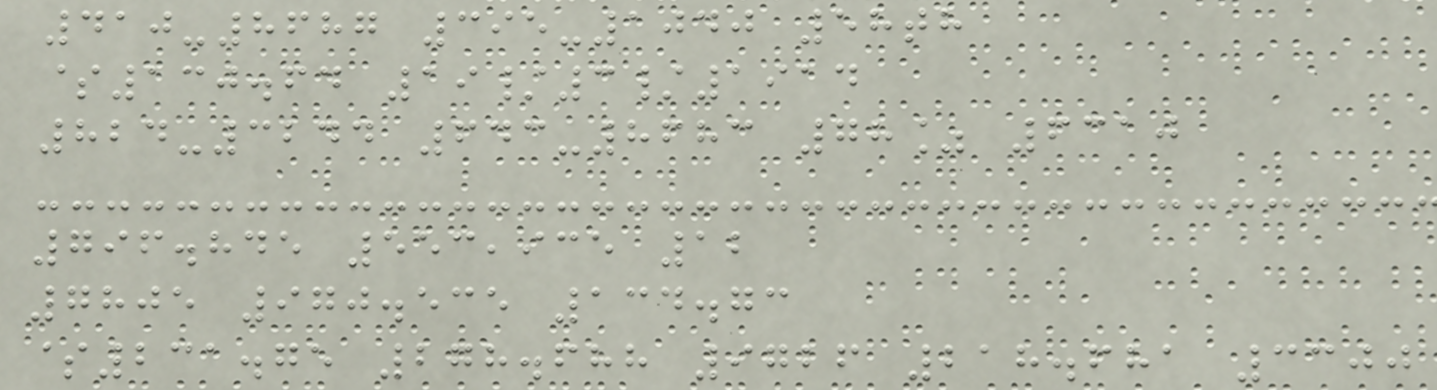410-8687 395-1040 58th
$130.64 19/3/1914
824-3244 643-8683 78% 6310
796.845 553,935 12
7805 970.535 134.73
$231.75 278.688 9726 218.681 3300
